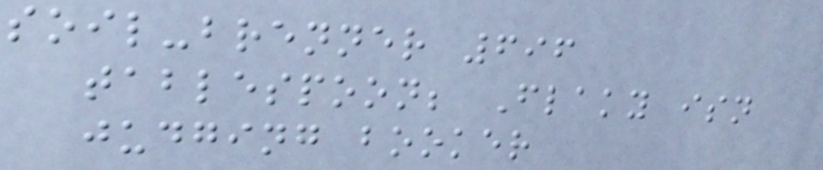soil-brenner 696
tablespoon; Flaky isn
judging booker
